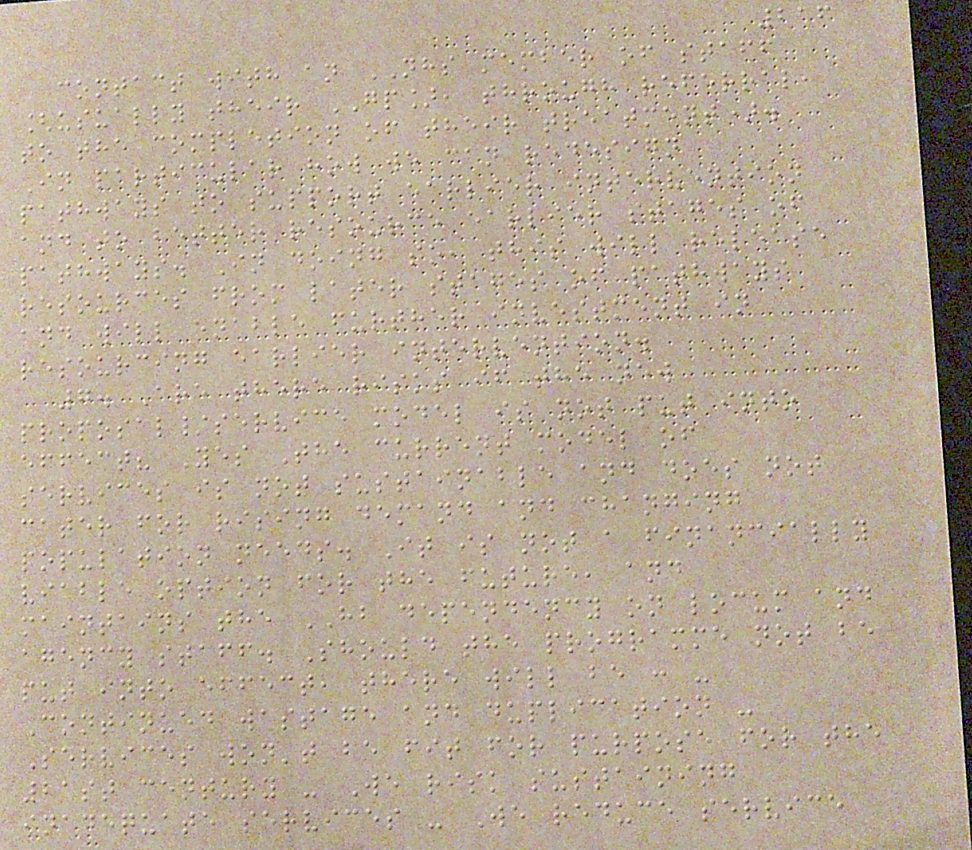216
contact with an NHS member of staff
[usually their GP], through referral,
to the completion of their treatment).
In particular how we can redesign
pathways to support earlier intervention
and to better resource earlier stages of
pathways. In doing so, this will release
resources from later stages of pathways
and will enable further investment in
resourcing earlier intervention.
7. Are there risks if the new
proposal/service model is not put into
effect? Yes The current model of
services is not sustainable and does not
cater for rising demand and changing
population needs. It is not a financially
viable option for the future, and
maintains the HB dependency on locum and
agency staff. Should the programme not be
put into effect, there will be : -
Continued wastage and duplication -
Services won't be fit for purpose for the
21st century - We risk sustaining
inadequate services - We reduce service
